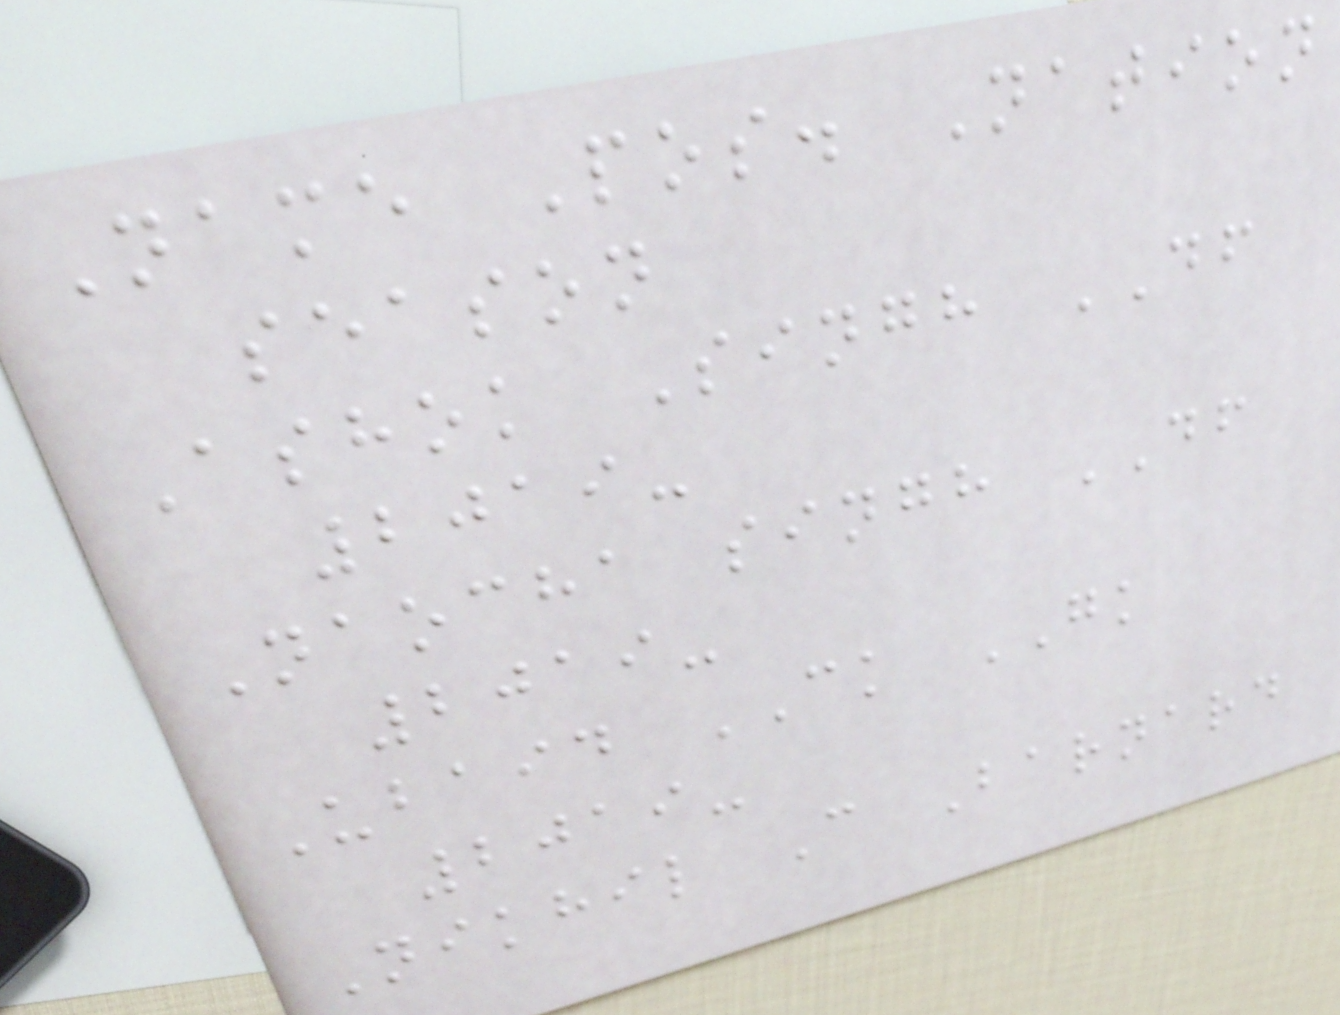Name Pos. Nation
season
Ashok Singh DF
2019-
Naocha singh DF
2019-
Ubaid CK GK
2019-
Nikhil C Barnard
